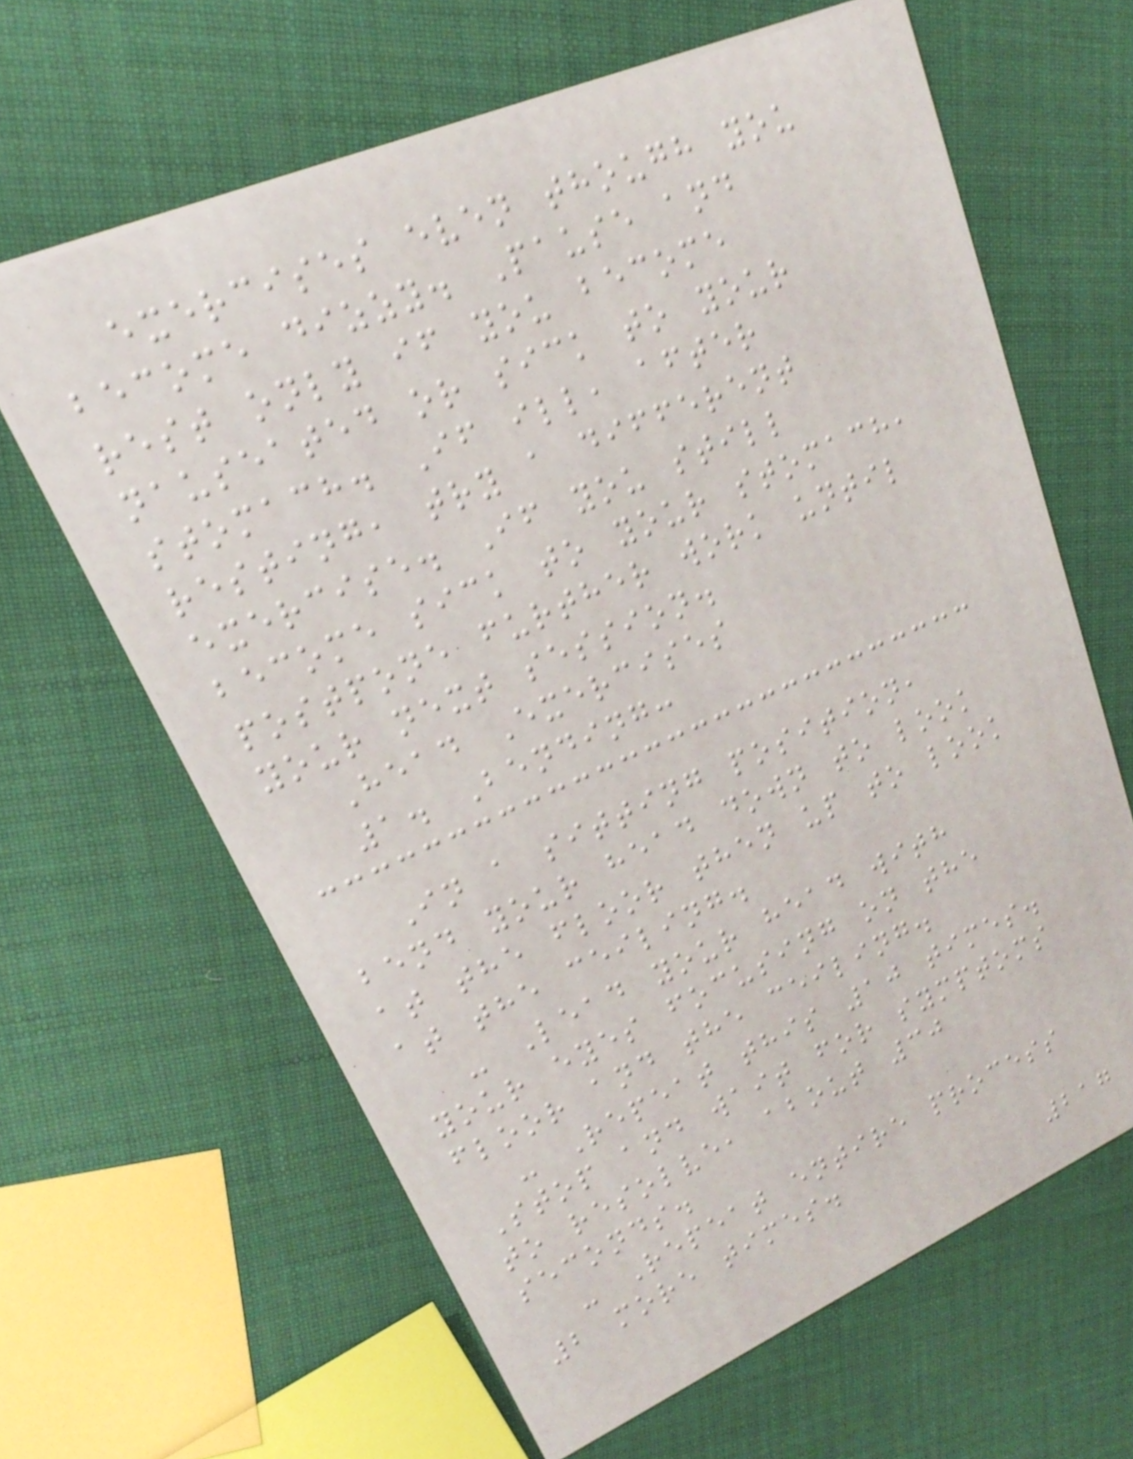exercises even though you
become dizzy. Pause and
rest only if you become
nauseated or sick to your
stomach. If ill, after
resting, try a different
exercise. If you still
become sick to your stomach,
postpone further work until
your next session.
Head Exercises
1. Bending:
In a sitting position,
bend your head down to look
at the floor then up to look
at the ceiling.
- Lead your head with
your eyes focusing on the
floor and the ceiling.
- Repeat this 10 times.
Stop and wait for symptoms
to resolve, about 30
seconds.
- Repeat entire process
2 more times.
217
